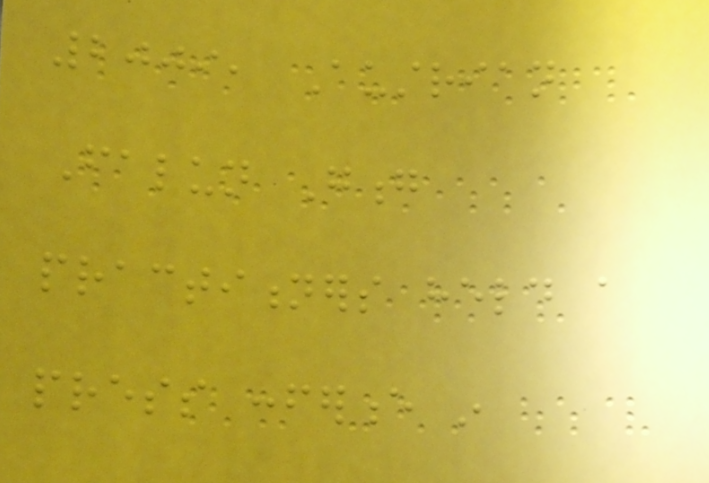2009, Austrian
Falun Gong
practitioners held a
press conference in
